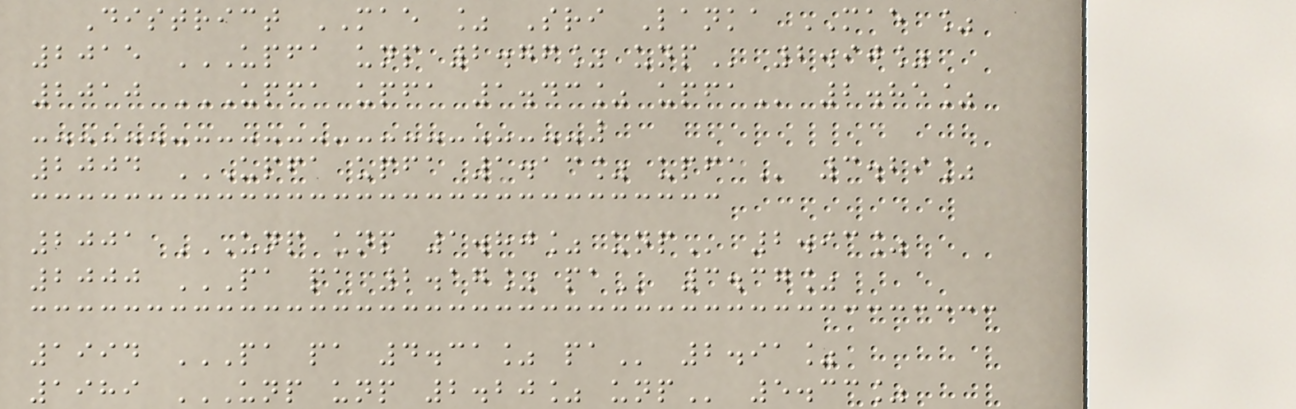District MAE % Sri Lanka MAE %
2015 UPFA UNP 2.76% UNP 2.90%
2010 UPFA UPFA 1.43% UPFA 2.85%
2004 UPFA UPFA 1.13% UPFA 3.29%
2001 UNP UNP 1.80% UNP 2.93%
2000 PA PA 2.17% PA 3.37%
1994 PA PA 4.31% PA 2.91%
1989 UNP UNP 2.20% UNP 5.33%
